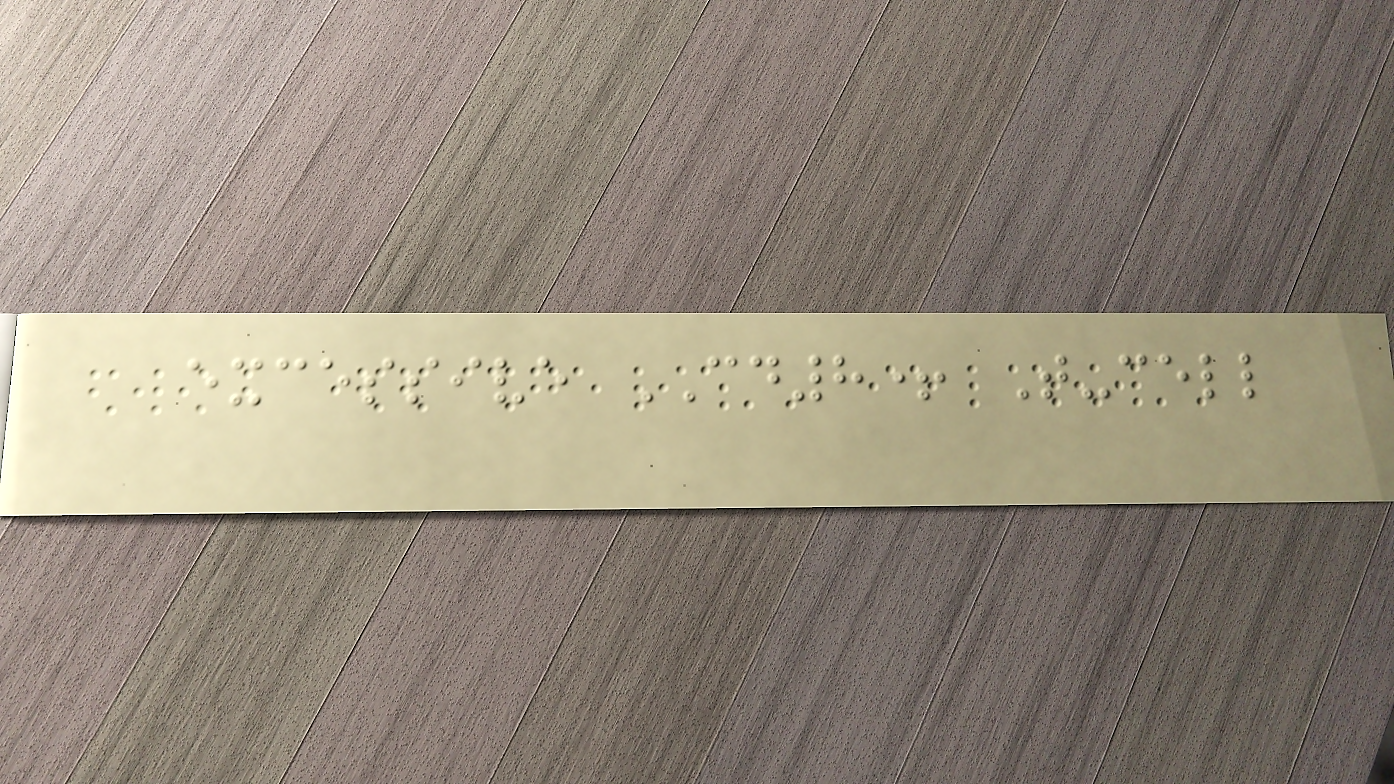excessive CD8+ T-cell
